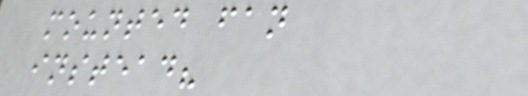mounted fan
instead?
